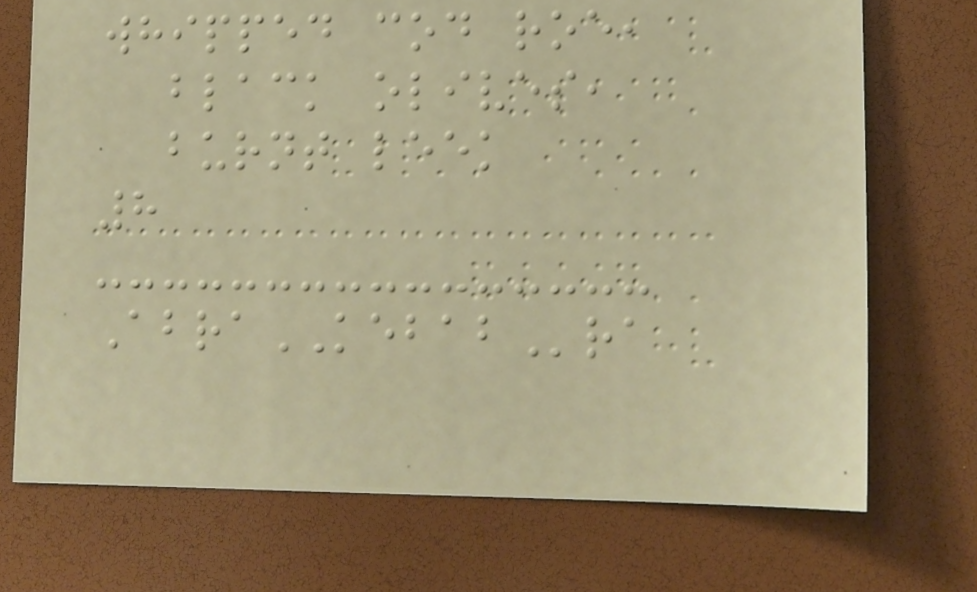whipped cod roe,
black olives,
burnt leek
8
AbraKEBABra
